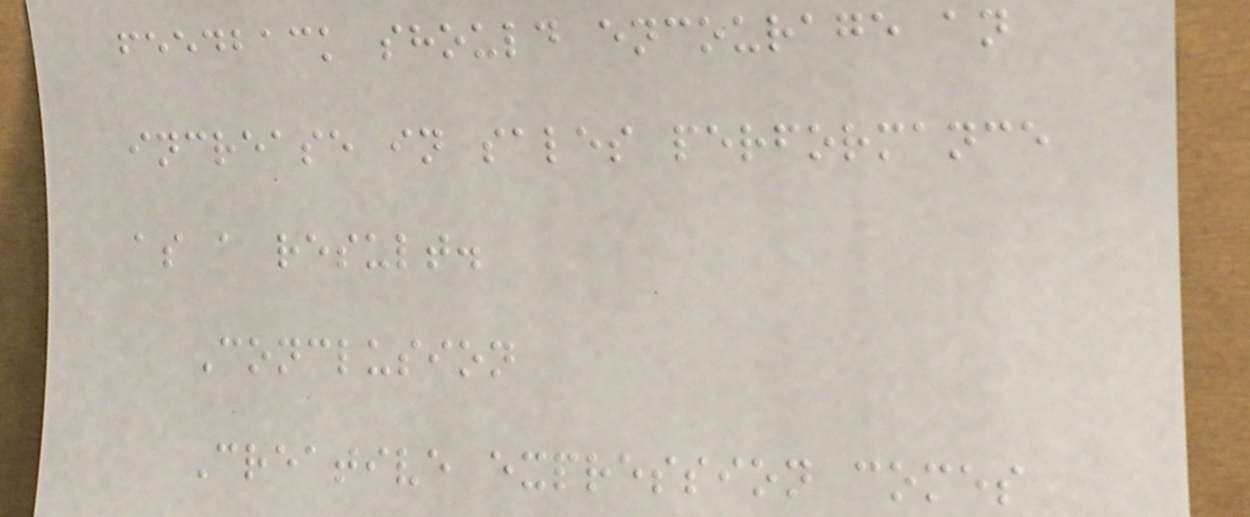feedback should encourage an
increase in sales performance
as a result.
Conclusion
Creative expression comes
